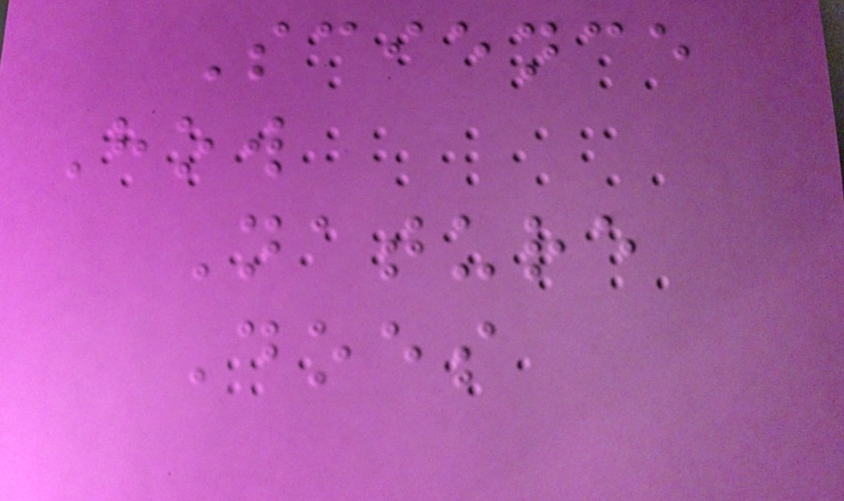Science
How
Nature
Does
